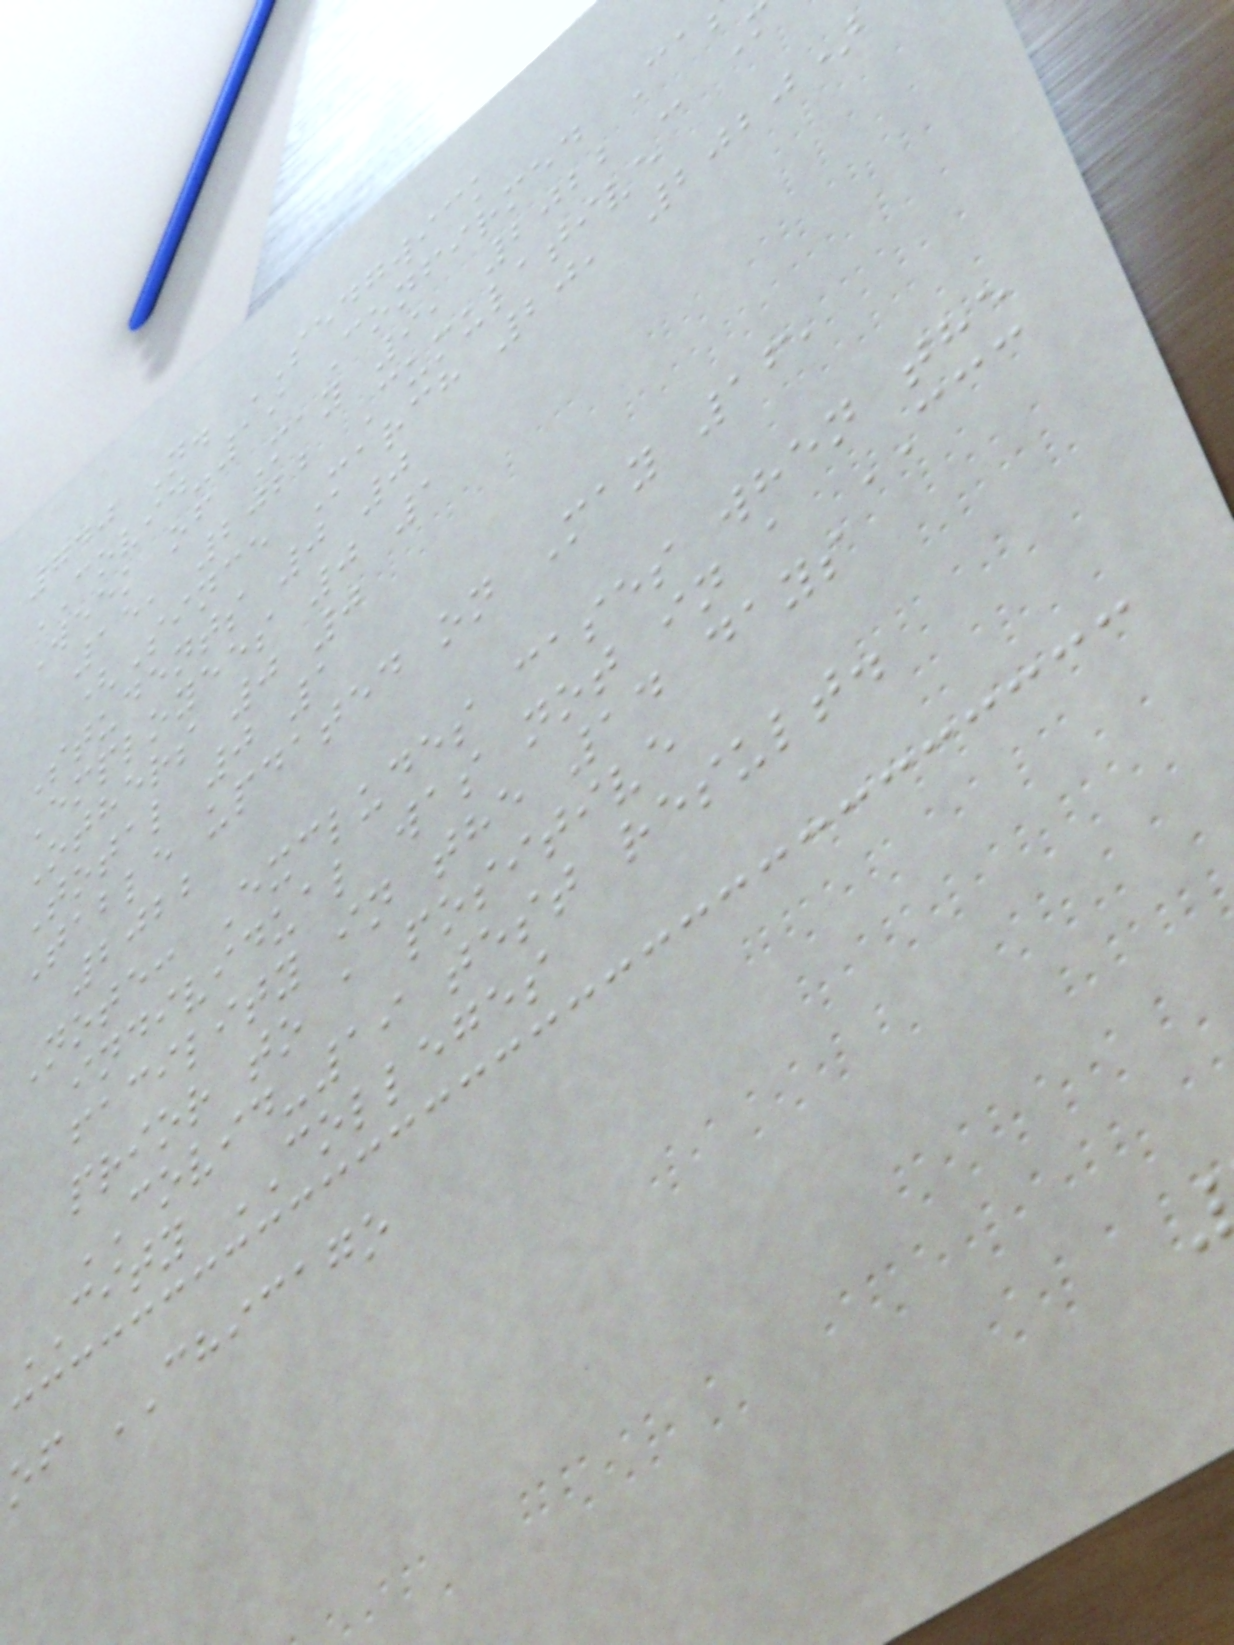740 N. SEDGWICK
COVID-19 Confirmed Ca
Week of May 9, 2022 -
15, 2022 Cumulative
(Since March 20, 2020)
Students 0 0
Employees 0 1
Others 0 0
Total 0 1
Table updated on May 16,
2022
Note: Excludes cases when the
individual was not in a CCC
facility in the 14 days
prior to a positive
COVID-19 test result.
CITY COLLEGES
of CHICAGO
